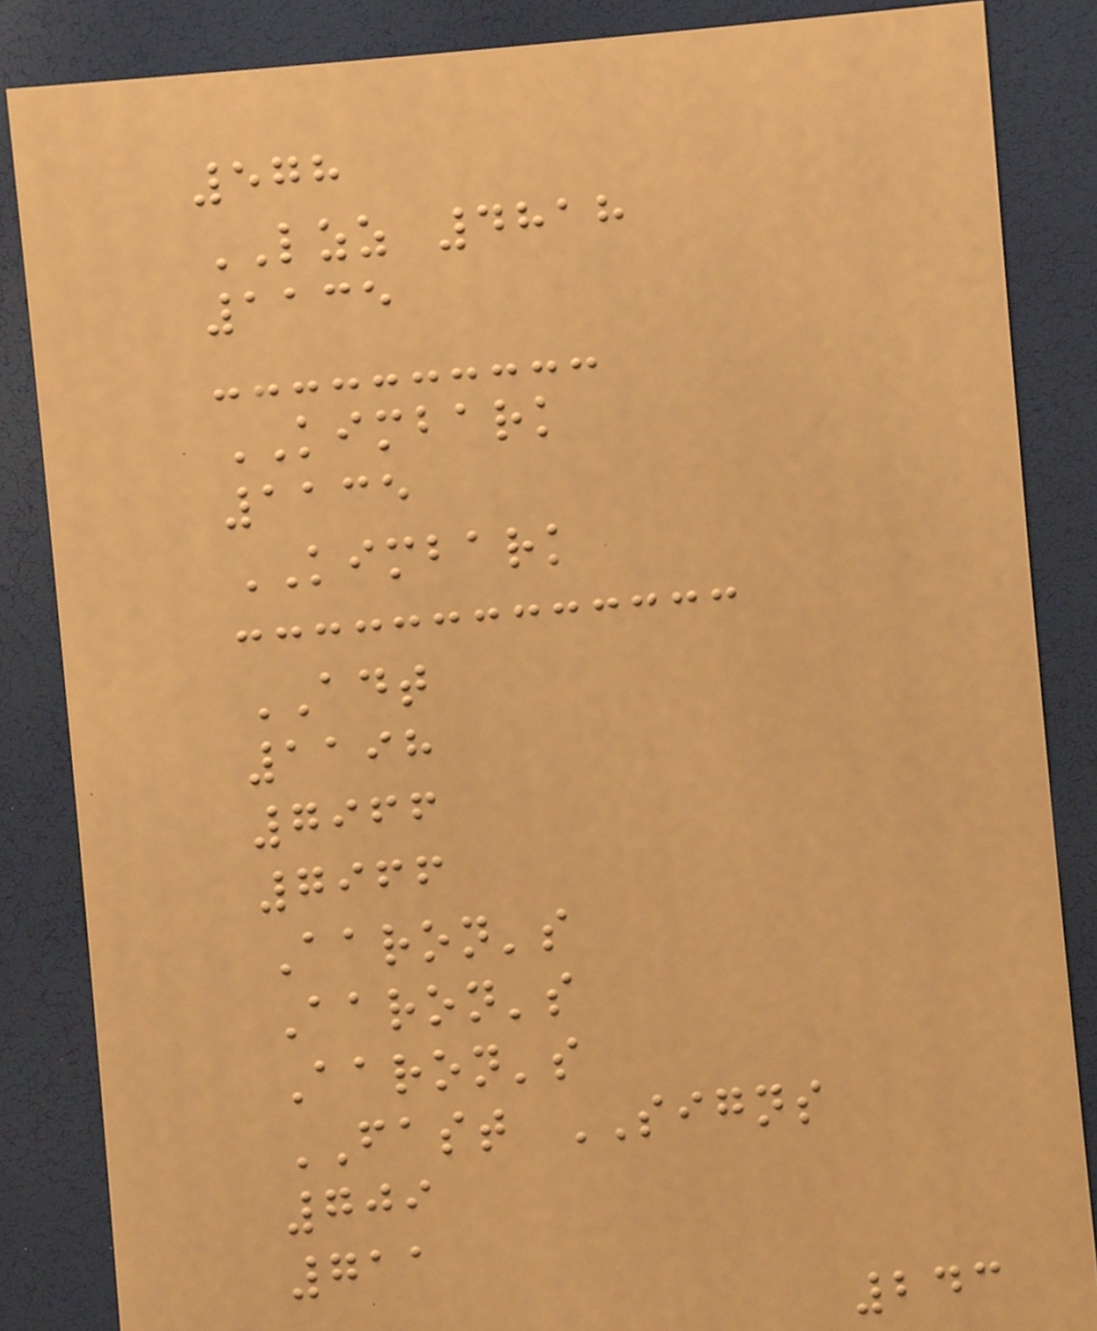578
LZZ 4818
1135
KIMBARK
1135
KIMBARK
ADT
1198
7966
7966
Aaron's
Aaron's
Aaron's
FAST SIGNS
709
711
243
